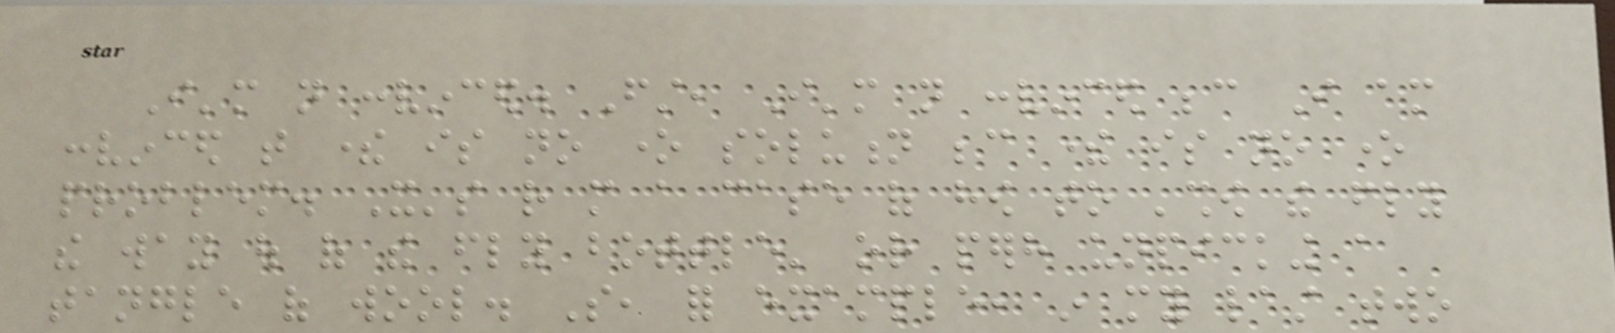I'm not convinced. First, I'm not convinced because I am
convinced that there is no one solution because there is no one
problem. It's rather more a case of how to 'show the fly
the way out of the fly bottle' or perhaps unpicking a
tangle of wool. So, for example, in my last two
